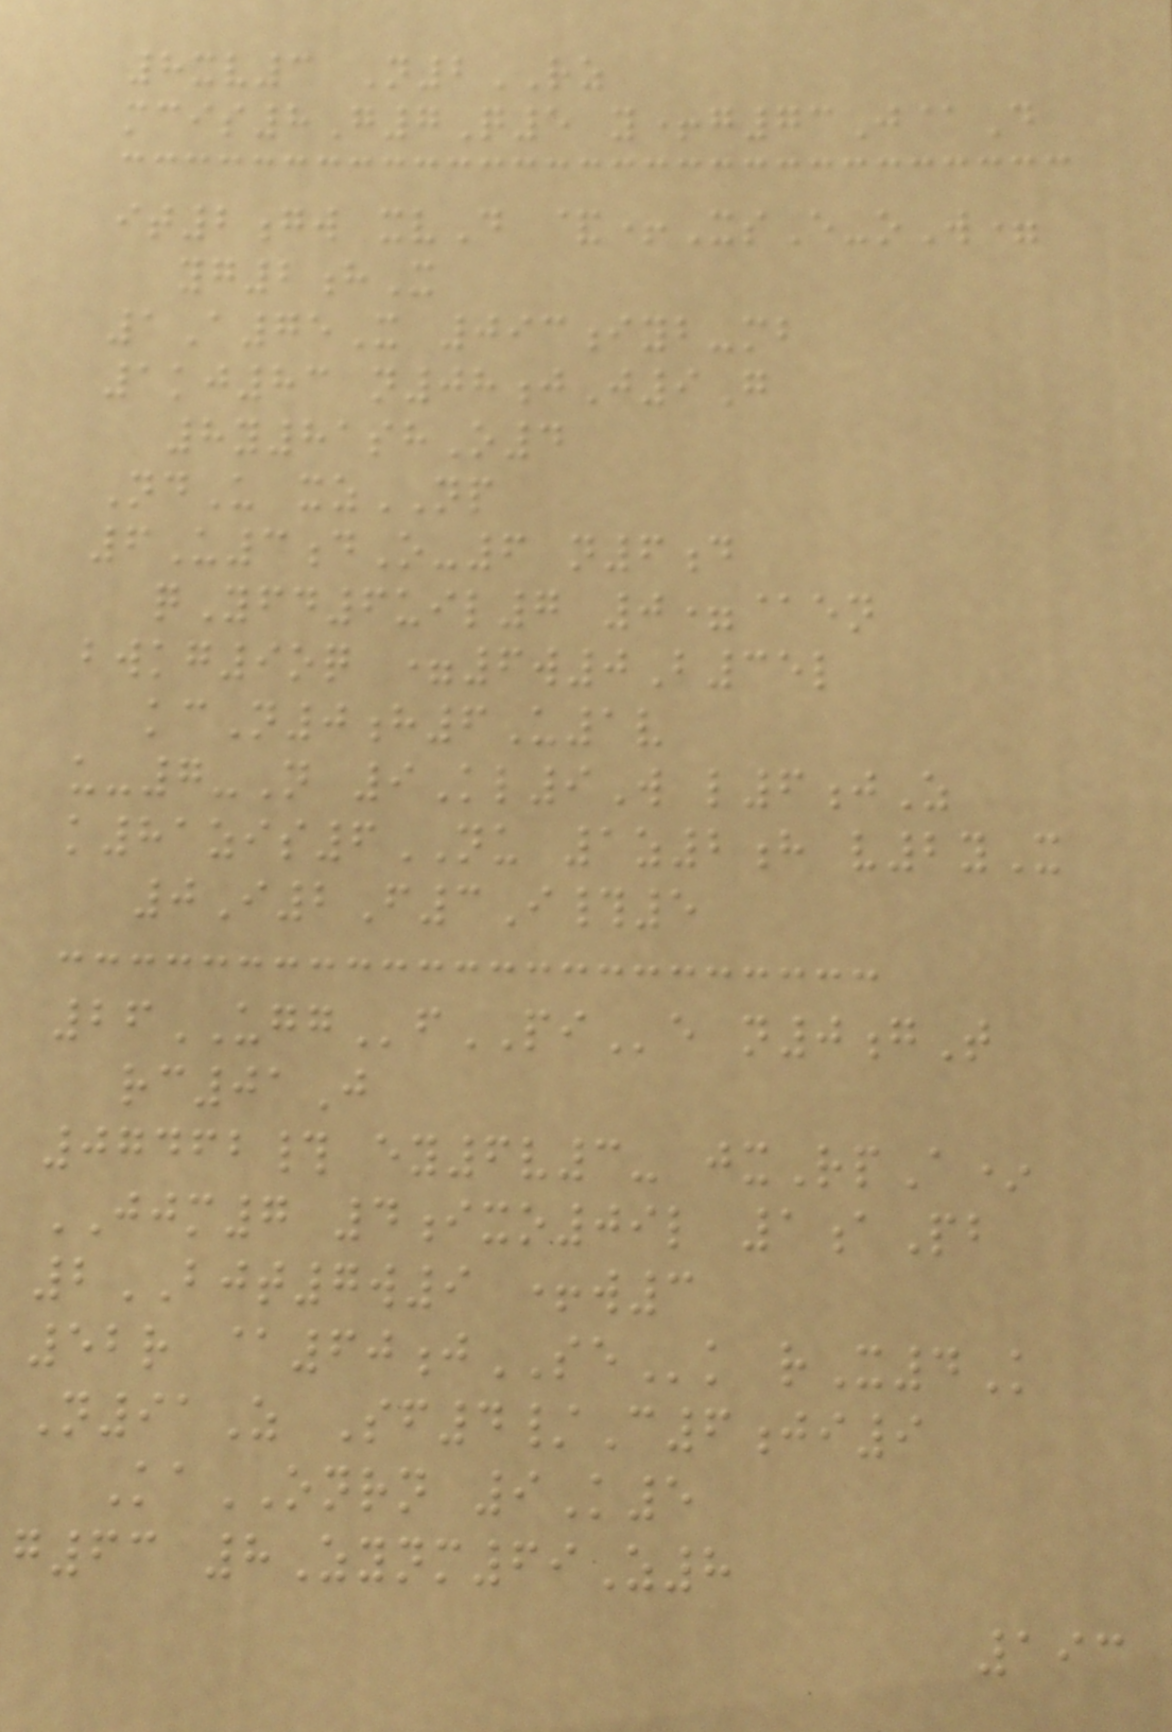8xv3 N2RZ
mcis8G7Q5 y+g73J@D
it2gw xvD &+XsE-oW=
yg2hX
1A75X 093iyb-mb
1kj83 n08jJ9G
8y81shO4
NdU xzNP
6U3dO-6 n6d
qYfd6uil7 0=@en
bwkg9oq =6w0B35l
kcN0h6U1v
u-7-N 9Kl9W l6jZ
k81zis6NU 1z2h v2yX
0I2F3I#5
26UGGfPIe n0gT
rc01J
07462# ey6v3- jxRpA*
JJM7 4ixo09l 1aPb
2BJT7w9 +w3
52r @60jSEk rX4K
N91Z Sf4/C6ji9
KaONRN 9K5
g63 8Zynm69Z8
193
